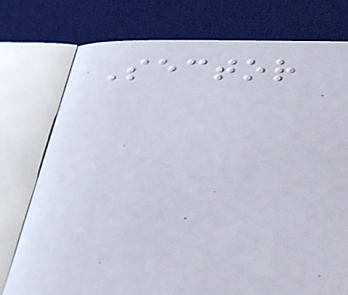Sector
